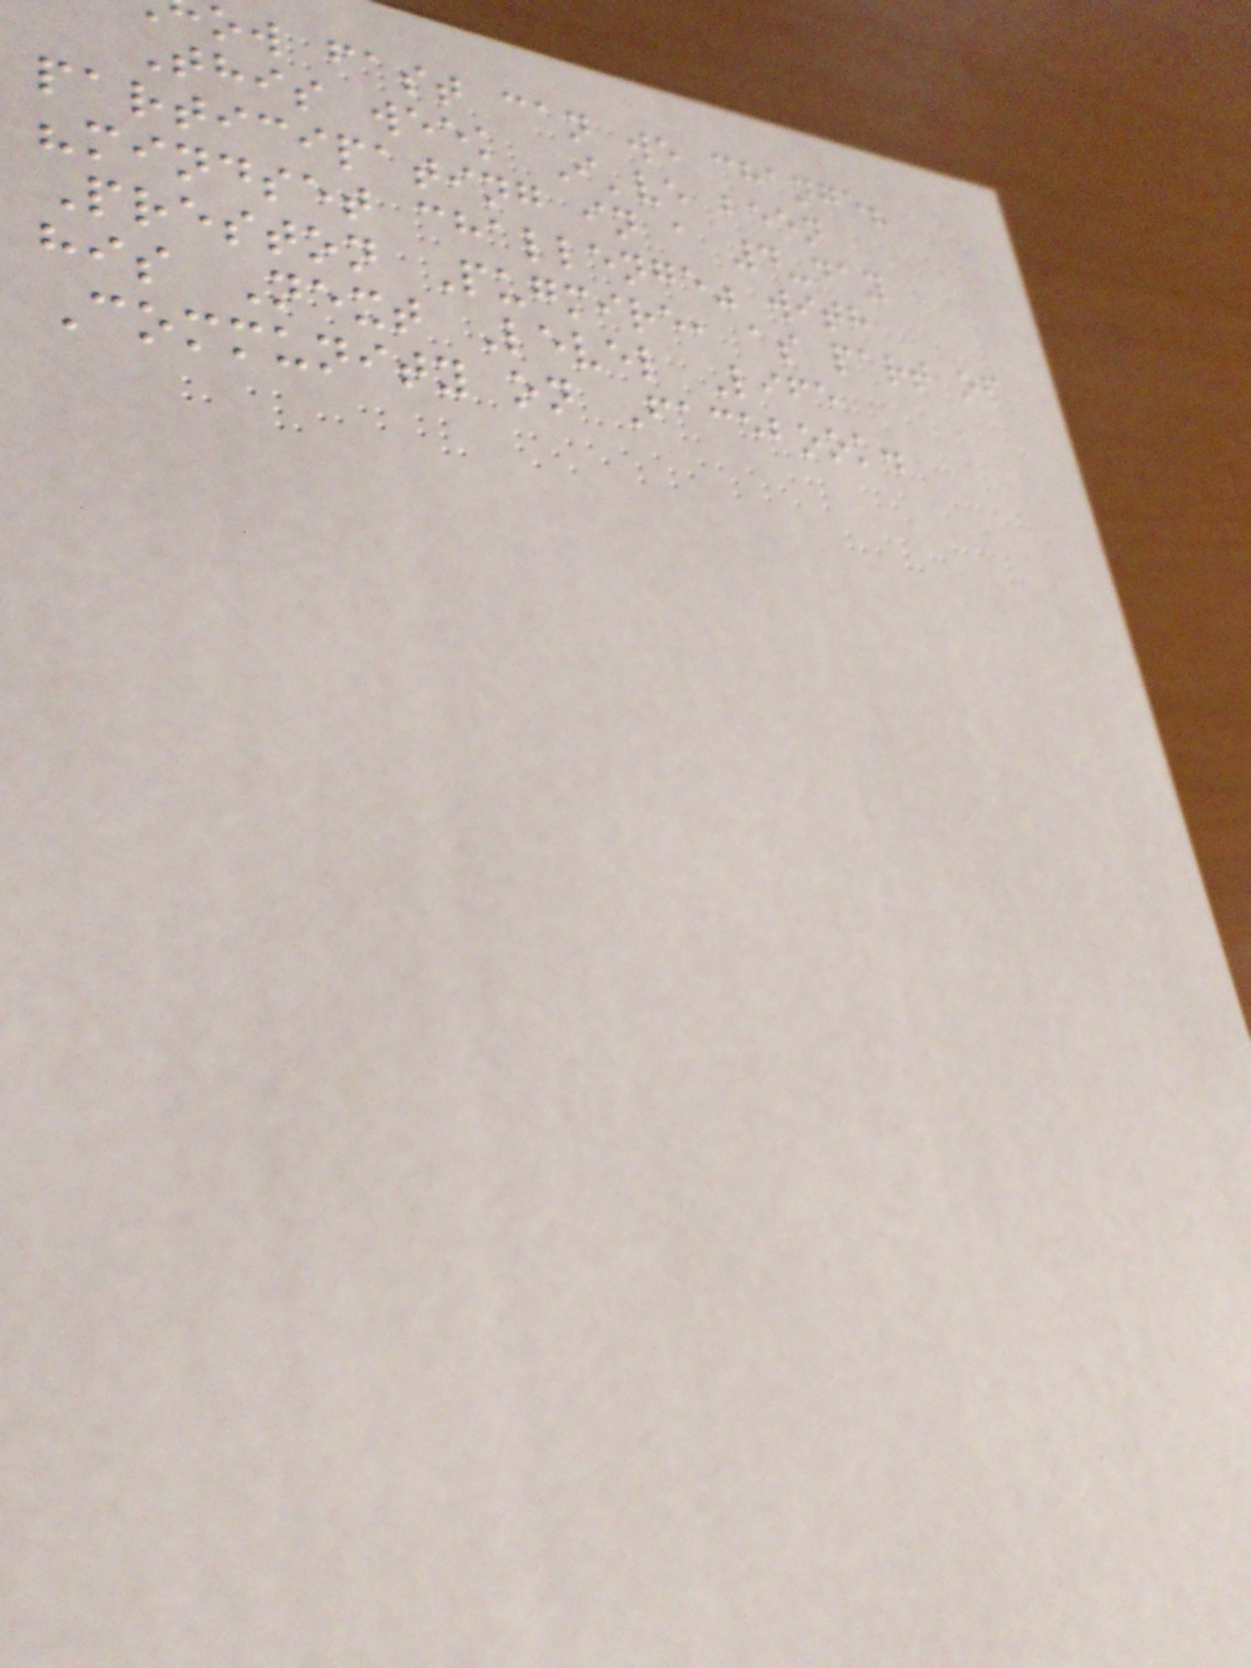ow fast can we change?
This week I've been
participating in a 4-day
"mindset challenge" with
Preston Pugmire, as part of
his Next Level Life
Community on Facebook.
